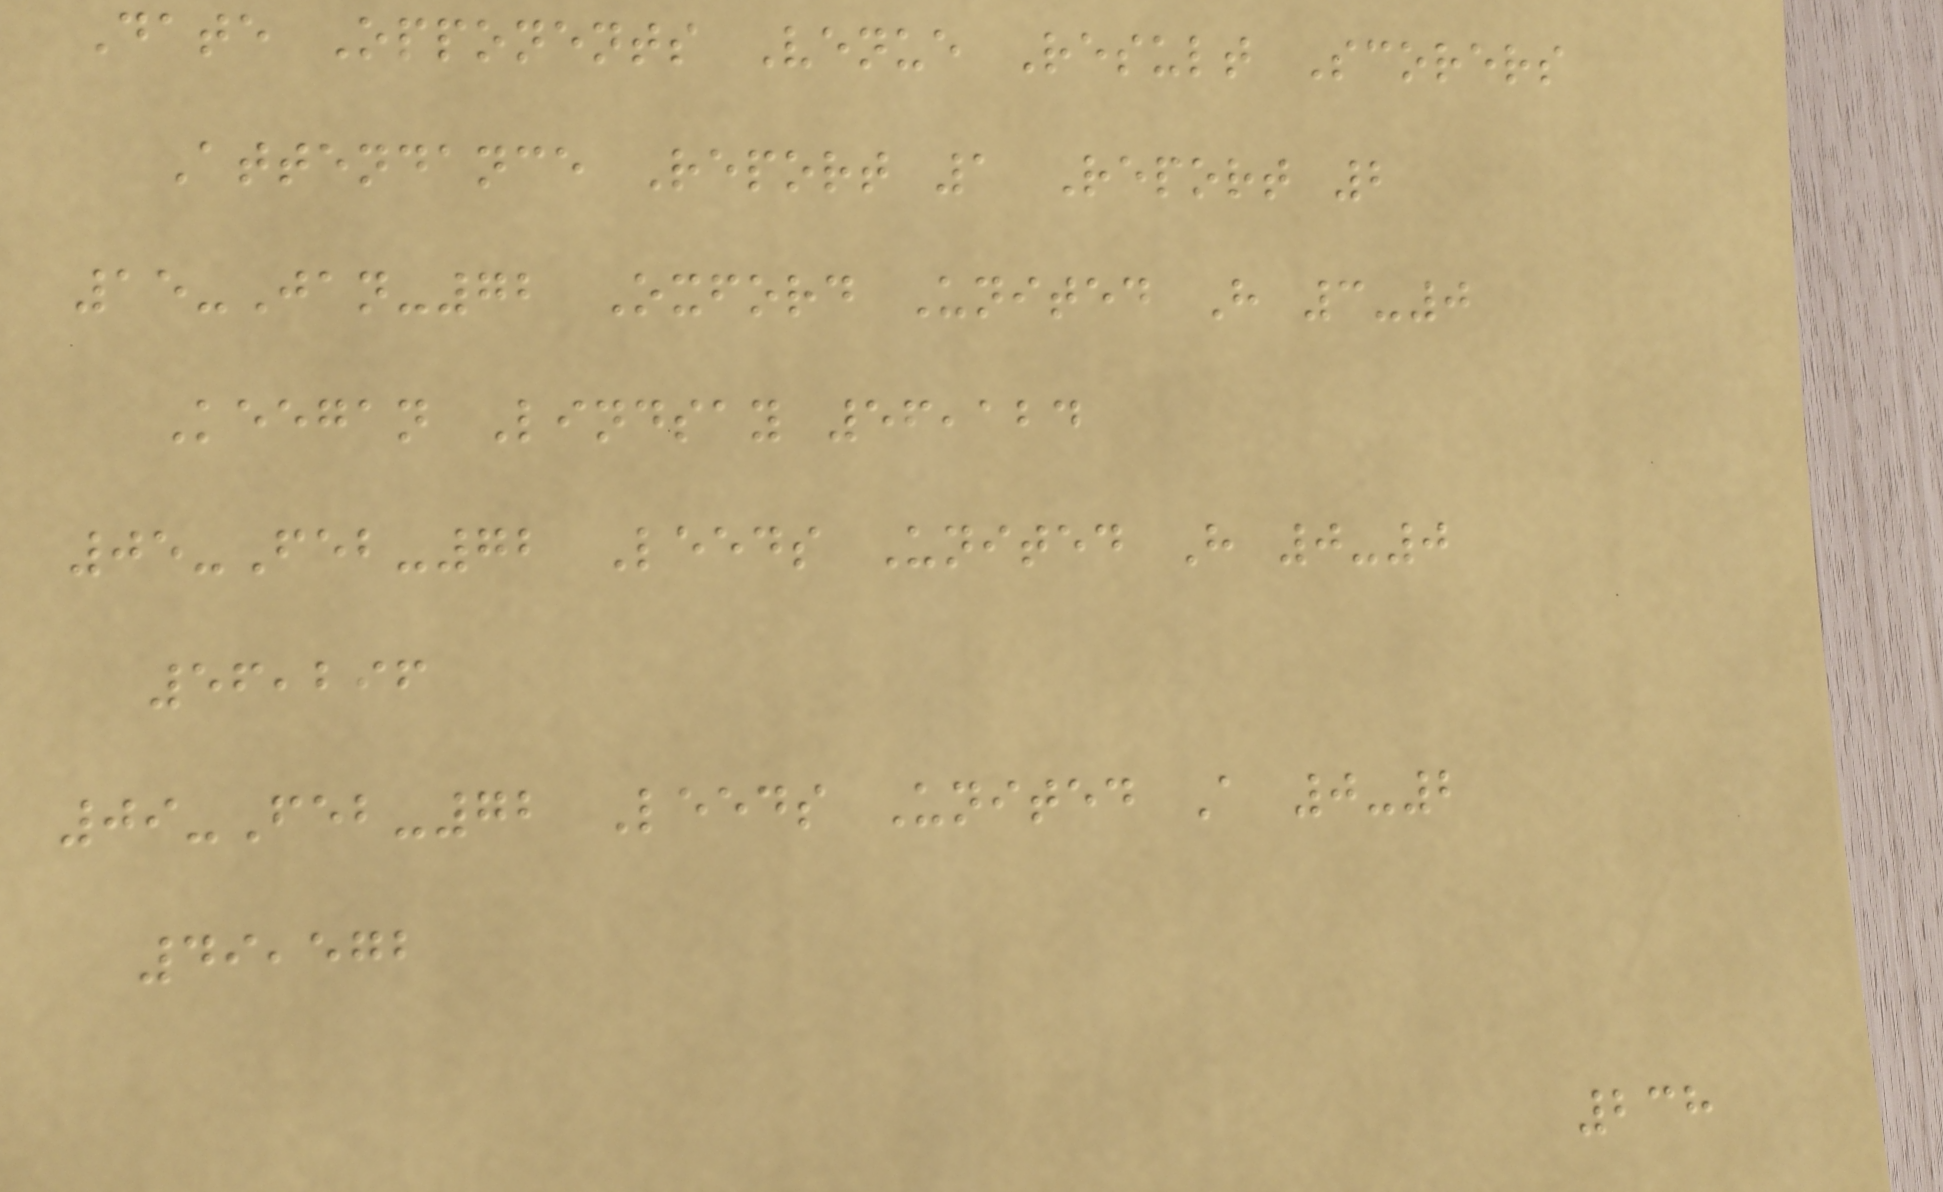Date Opponents Venue Result Scorers
Attendance Report 1 Report 2
15-Jan-72 Oxford United H 3-0
Keegan Lindsay 56,124
05-Feb-72 Leeds United H 0-0
56,296
09-Feb-72 Leeds United A 0-2
49,572
238
